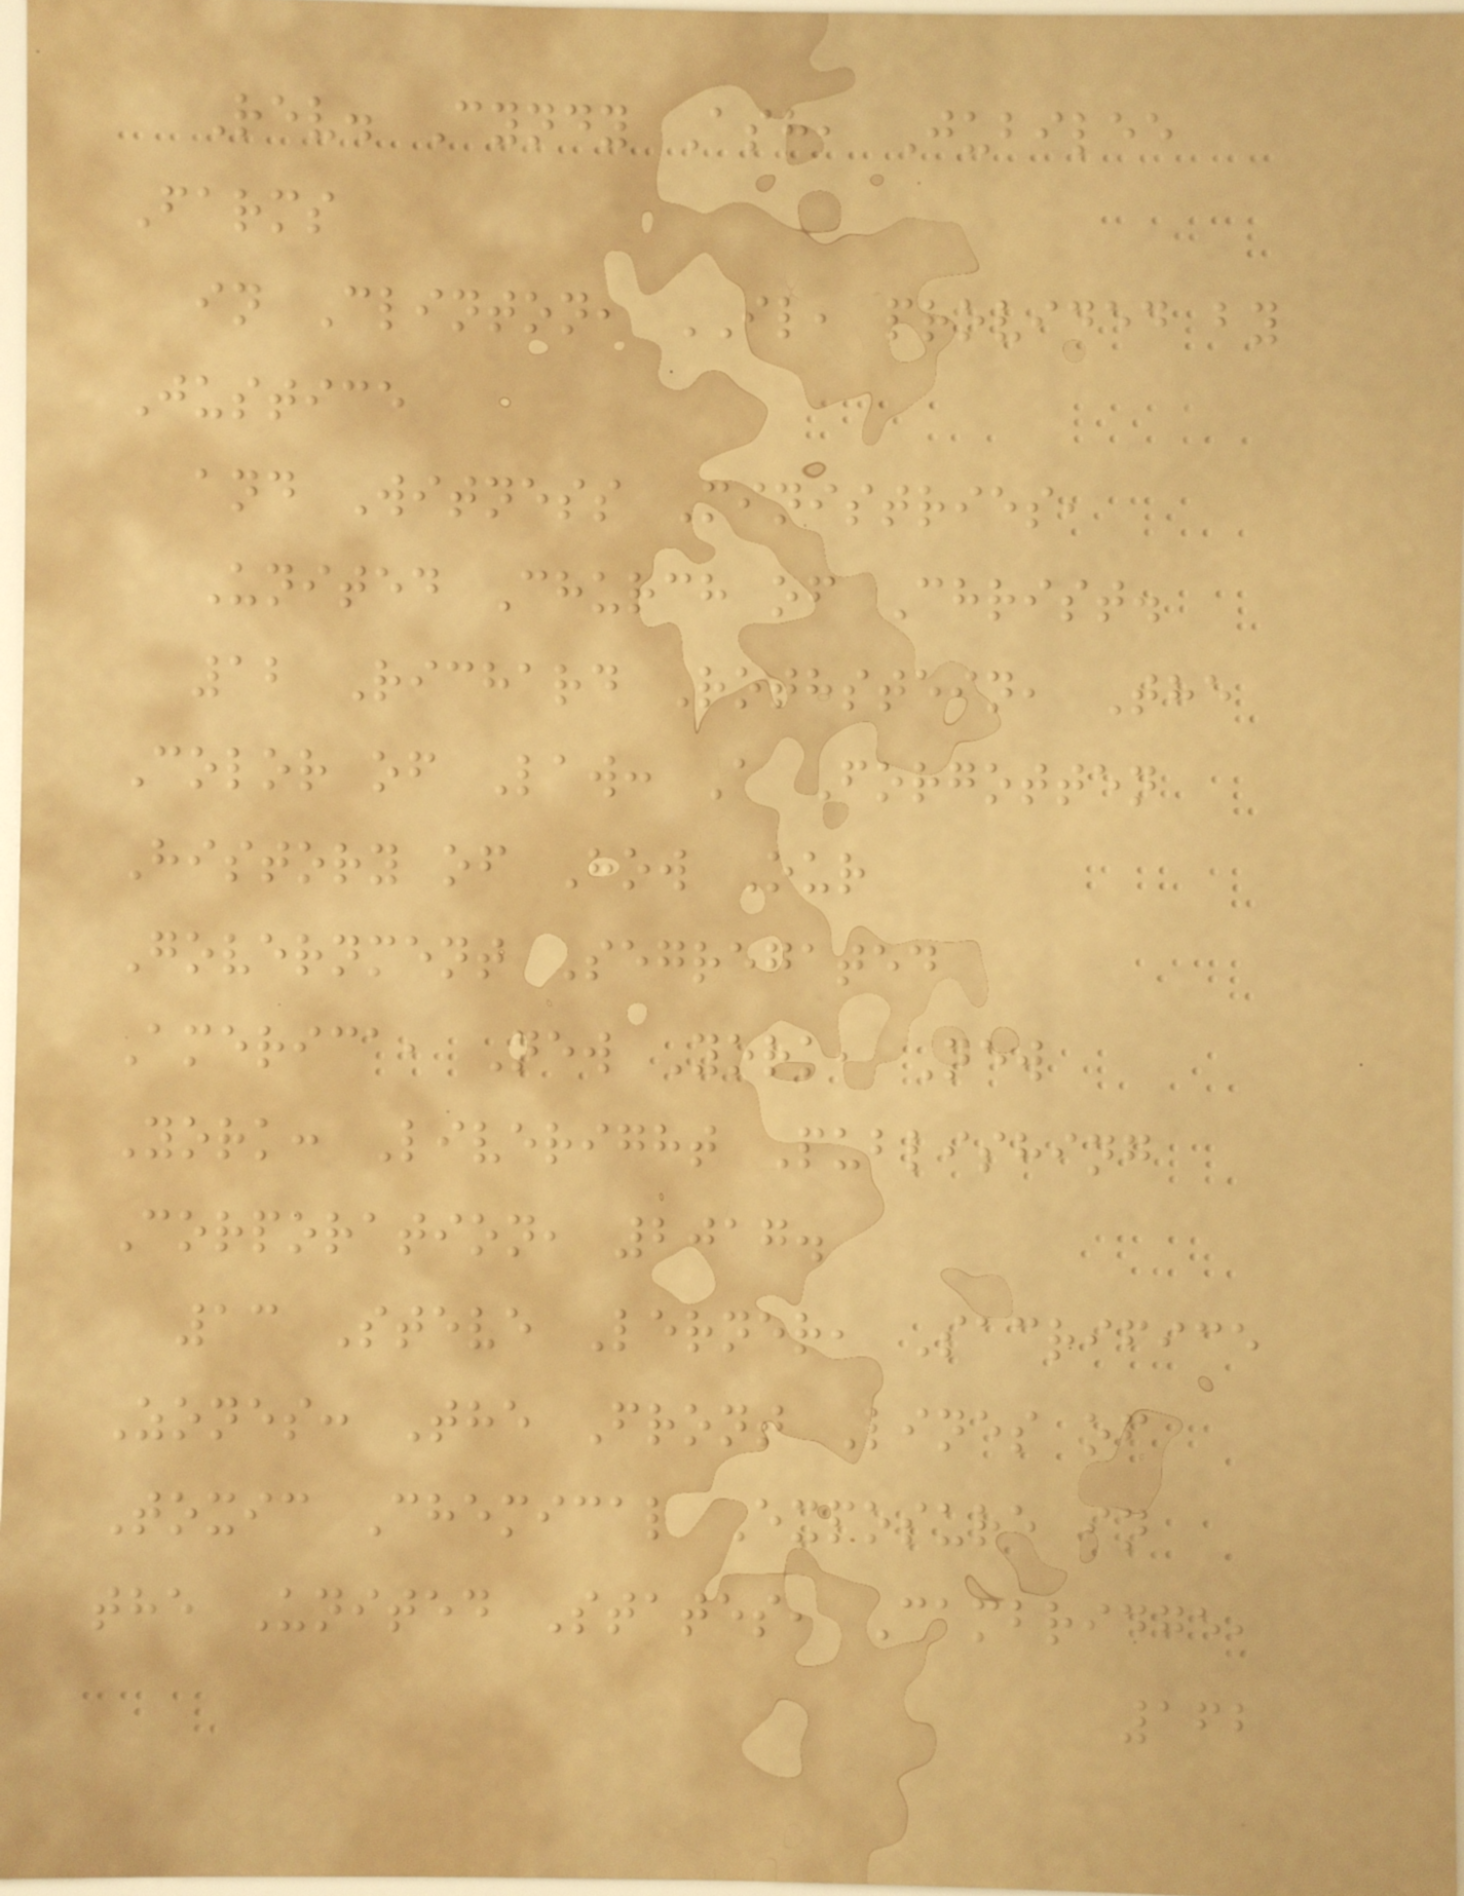Rev. Cyndy Ash, Jubilee
Farms
in Clinton, IL, provided by
Justice
and Witness Ministries,
United Church of Christ.
12 Richard Rothstein, The
Color of Law: A Forgotten
History of How Our
Government Segregated
America, New York, New
York: Liveright Publishing
Corporation, 2017.
13 Steve Lerner, Sacrifice
Zones: The Front Lines of
Toxic Chemical Exposure in
the United States, Cambridge,
162
